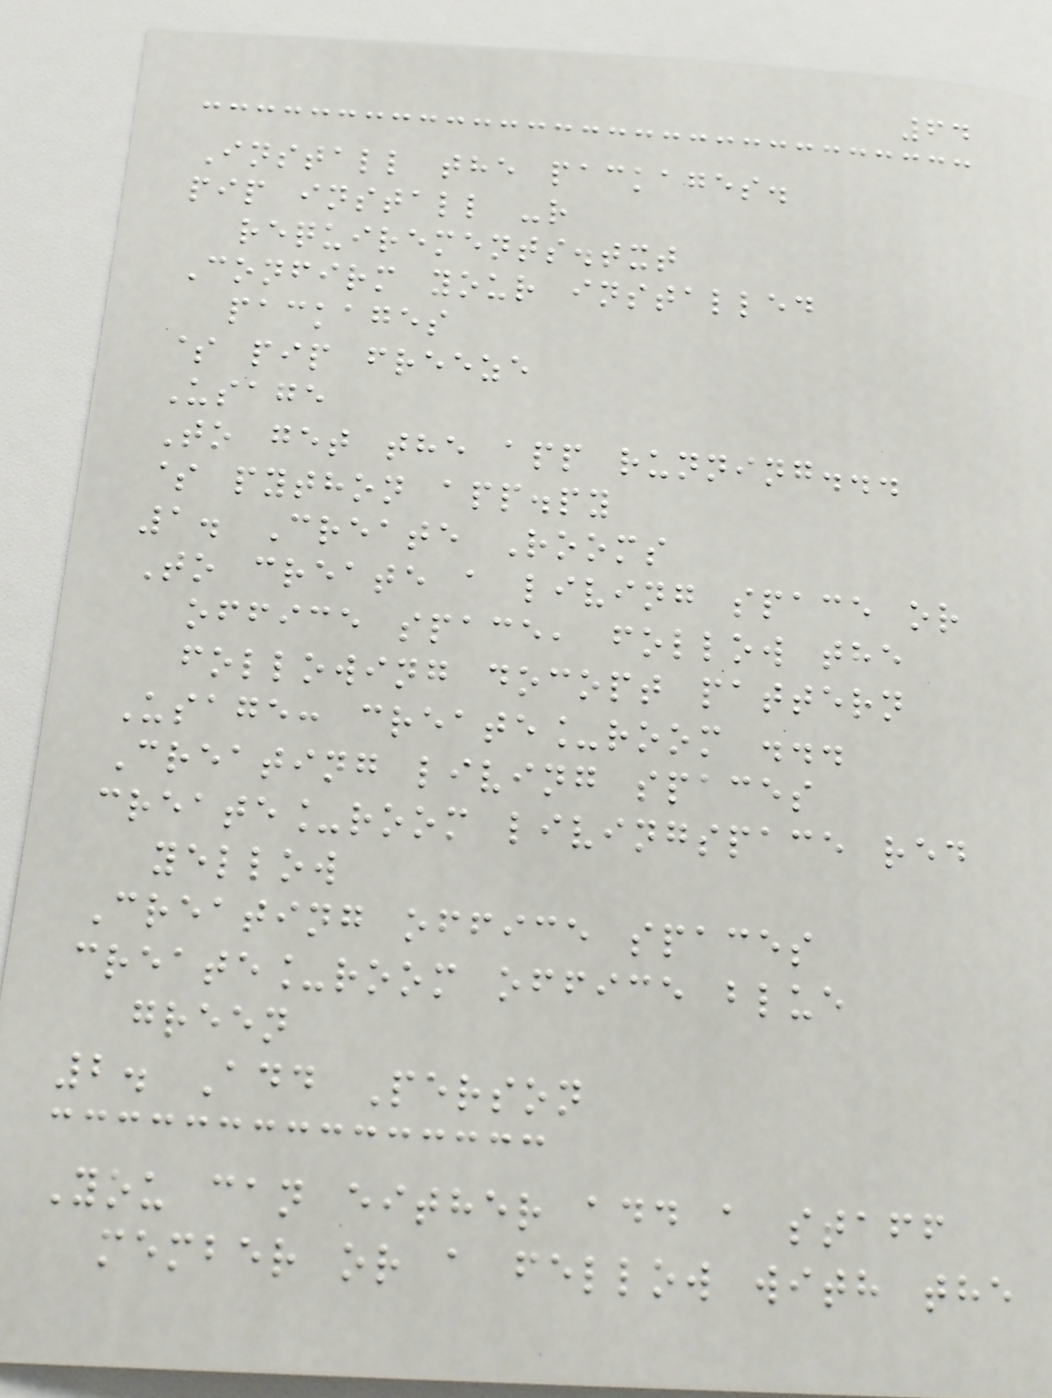64
Install the packages.
pip install -r
requirements.txt
Confirm your installed
packages
$ pip freeze
Usage
To get the app running...
$ python app.py
1. Create Rooms
To create a living space or
office space, follow the
following docopt pattern
Usage: create_room ...
Creating living spaces
create_room livingspace red
yellow
Creating office spaces
create_room office blue
green
2. Add Person
You can either add a staff
member or a fellow with the
